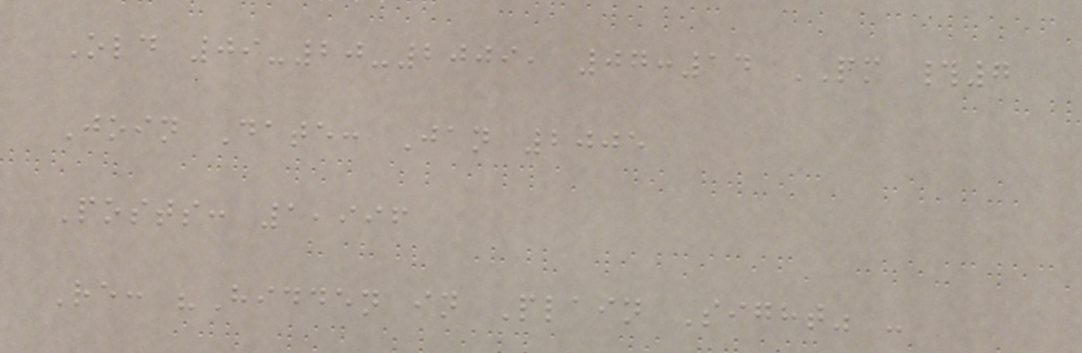Old 09-20-2009, 07:14 PM #7
Join Date: Jan 2005
Posts: 1,996
Re: "Hidden in Plain Sight" -
